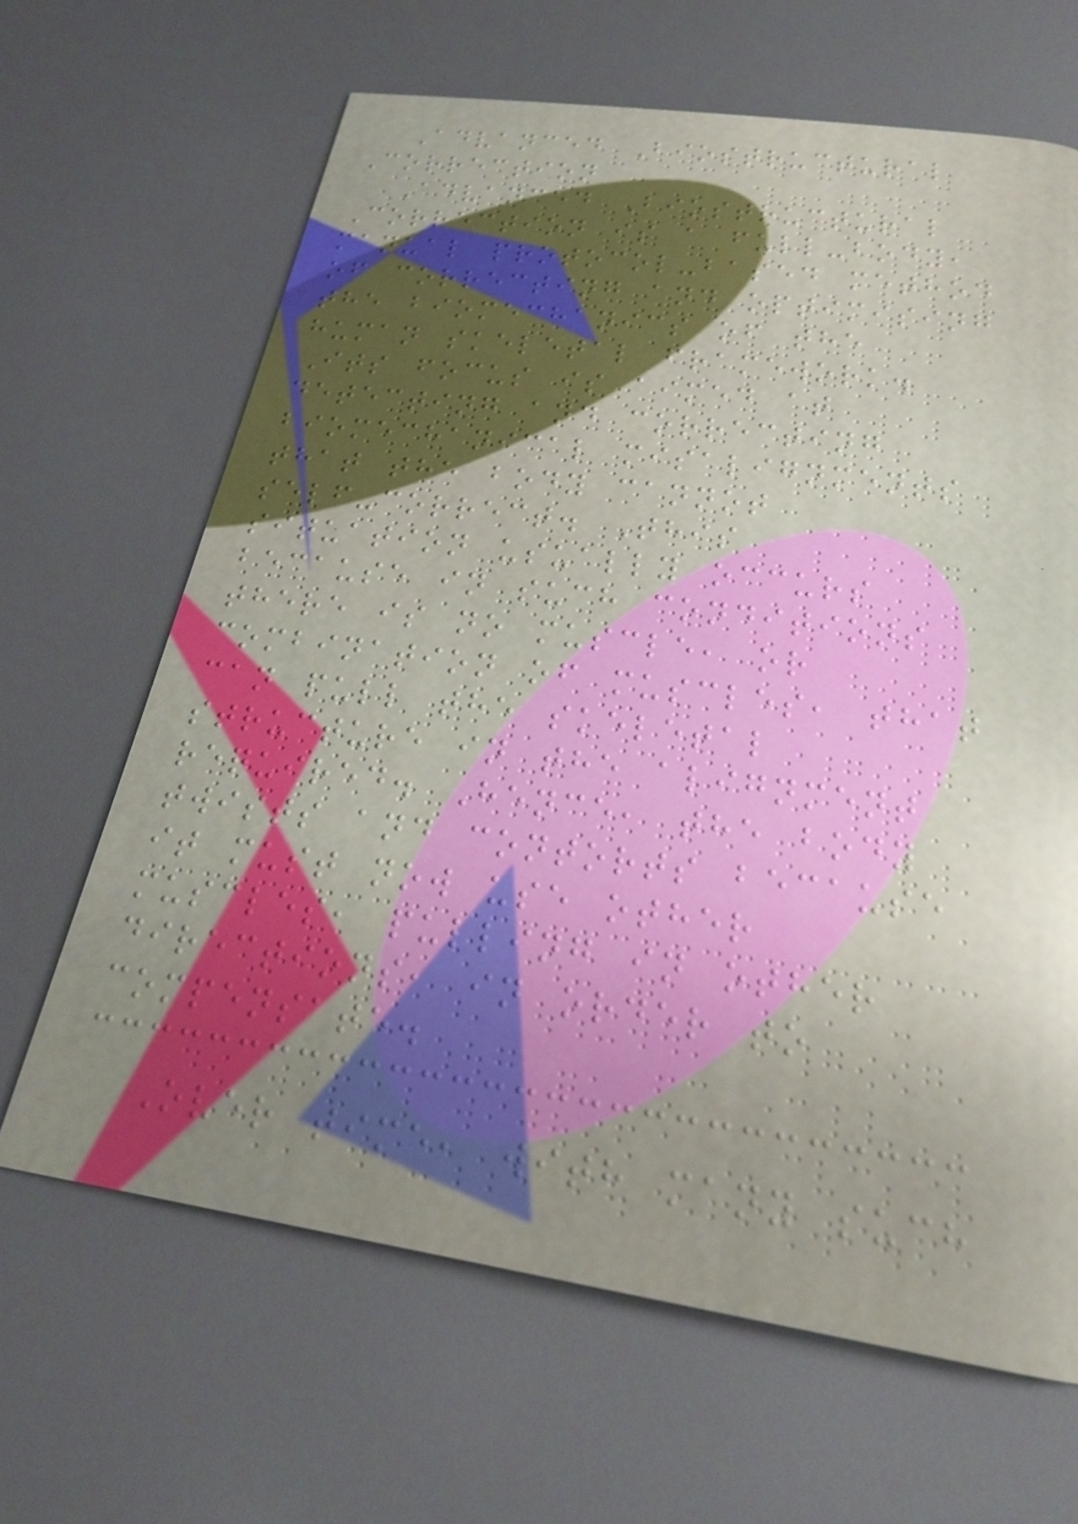Advanced Biostructural
Correction
Advanced Biostructural
Correction is a full-body,
manual protocol-based method
of correcting and optimising
the biomechanics of the
human skeletal framework.
Its focus is aimed at
detecting and correcting
biomechanical misalignments
that the body cannot
self-correct. This
situation usually occurs
because in such conditions
there is no muscle, or
combination of muscles, that
can pull the skeletal
structure in the alignment
required. Hence, the body
twists and contorts because
it must now use other
muscles, pulling in other
directions, in order to
compensate.
Over time, with many such
